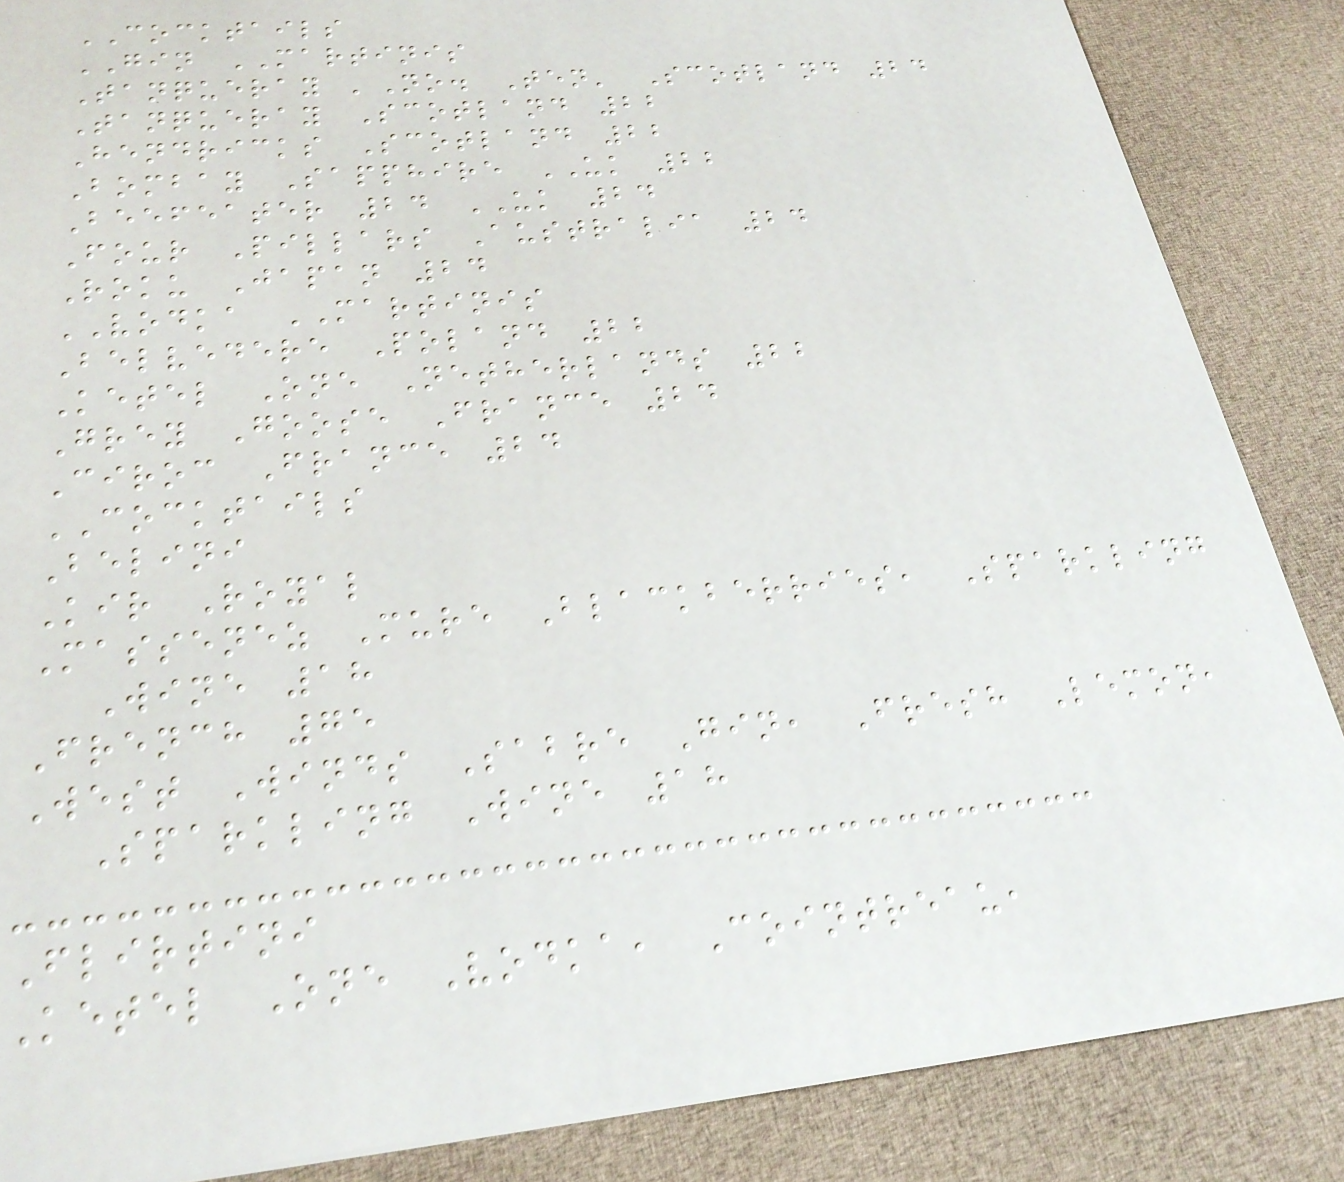COCKTAILS
GIN MARTINIS
Tanqueray 'No. Ten' Scotland 24
Tanqueray Scotland 22
Hendricks Scotland 22
Bombay Sapphire UK 22
Beefeater 24 UK 24
Four Pillars Australia 24
Roku Japan 24
VODKA MARTINIS
Belvedere Poland 22
Ketel One Netherlands 22
Grey Goose France 24
Ciroc France 24
COCKTAILS
Belini
Kir Royal
Massenez Mure Blackberries, Sparkling
Wine 18
French 75
West Winds Sabre Gin, Fresh Lemon,
Sparkling Wine 18
Flirtini
Ketel One Vodka, Cointreau,
